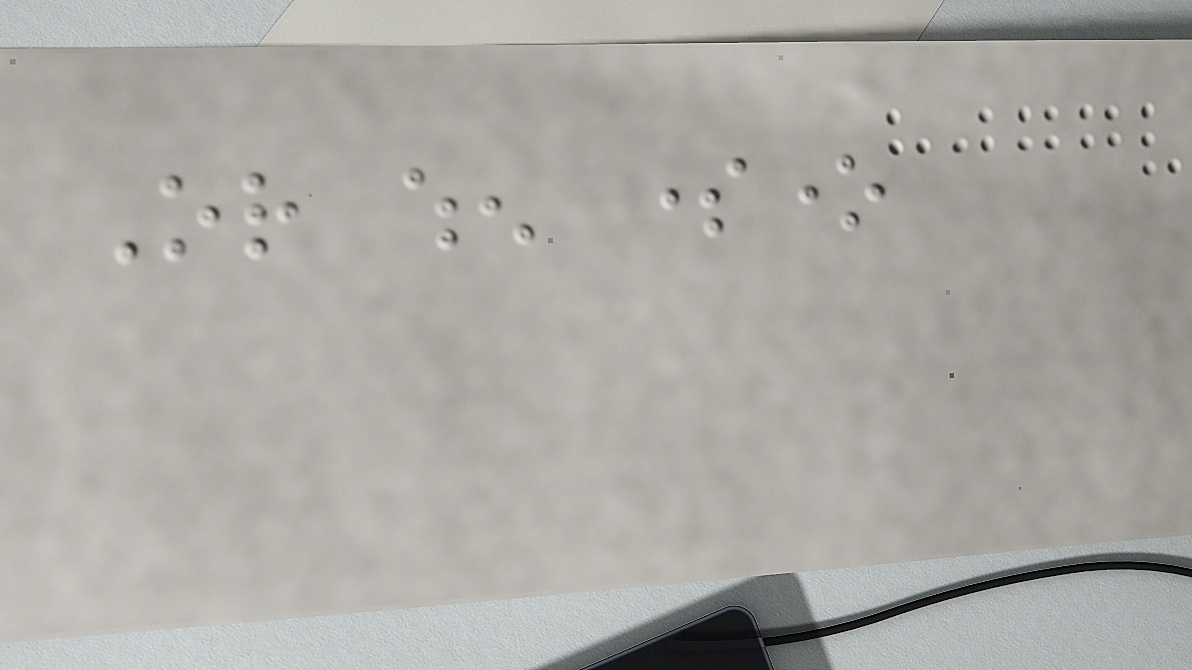Or when someone
